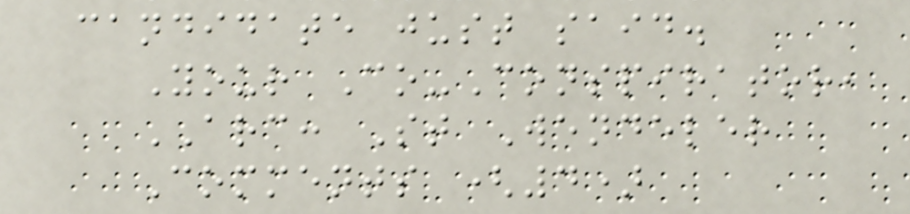candidate just said.
Your Co-Conspirator,
ARC: St Wendeler
Comments (4)
